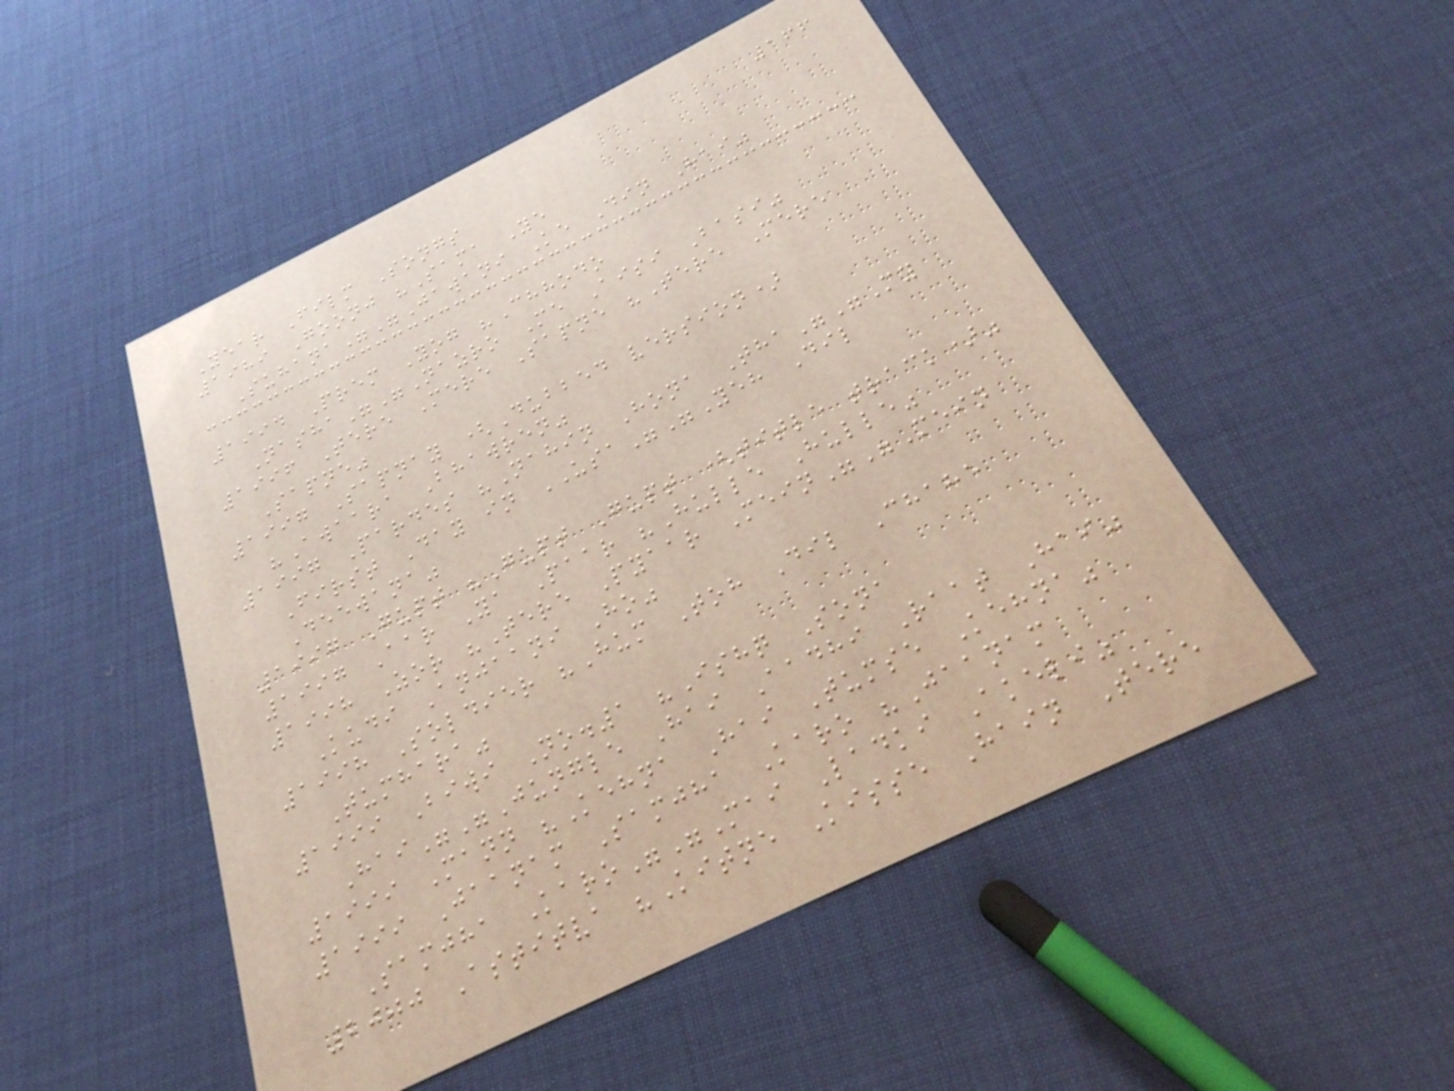166
Year Film Songs
1989 Goonj "Sama Ye
Suhana""Jawani Ke Din Hai"
1994 Prem Yog "Chhodo
Nasha""Nazro Me Aisi Basi"
1996 Tere Mere Sapne "Tere Mere
Sapne"
1997 Sapnay (Dubbed version)
"Awaara Bhawren"
1997 Pardes "Nahin Hona Tha""My
First Day in USA""Yeh Dil
Deewana"
1997 Gupt "Gupt Gupt (title track)"
1997 Aar Ya Paar "Hulle Hulle"
1998 Zor "Tere Pyaar Mein""Mein
Kudi Anjaani Ho"
1998 Soldier "Hum Toh Dil Chahe
Tumhara"
1999 Biwi No.1 "Ishq Sona
Hai""Jungle Hai Aadhi Raat Hai"
1999 Mann "Kehna Hai Tumse Kehna"
1999 Jaanam Samjha Karo "Jaanam
Samjha Karo""Mai Ladki Akeli"
2000 Astitva "Kitne Kisse Hain Tere
